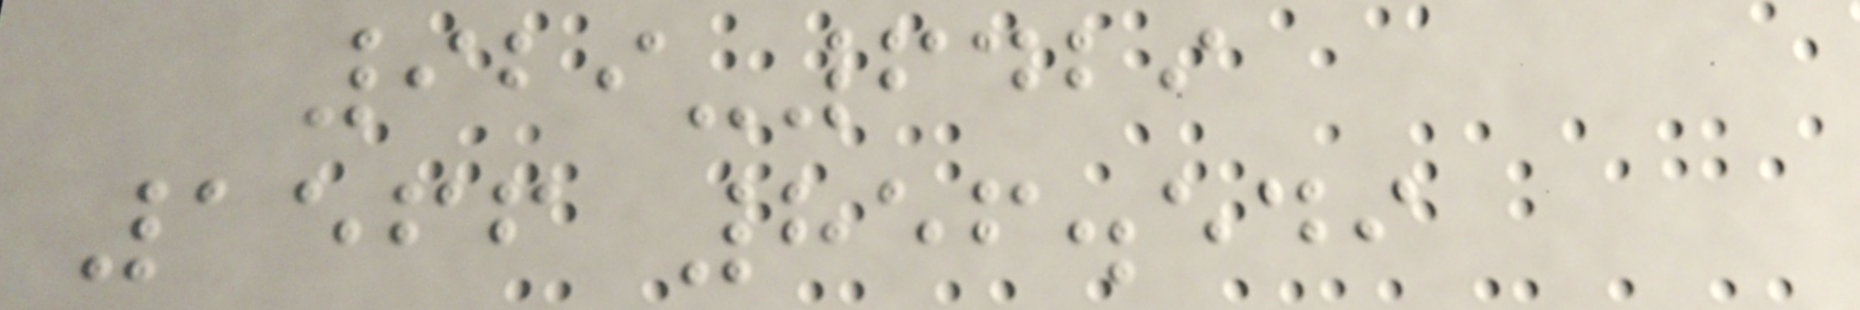929-6429
1566 856.549
